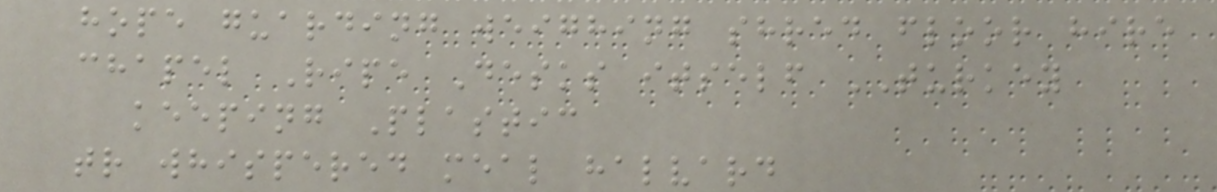hope guarding weighing shred floor hire
chapel Ripe Desks itself TURKEY
keeping Plastic
tr whispered meal halvard
